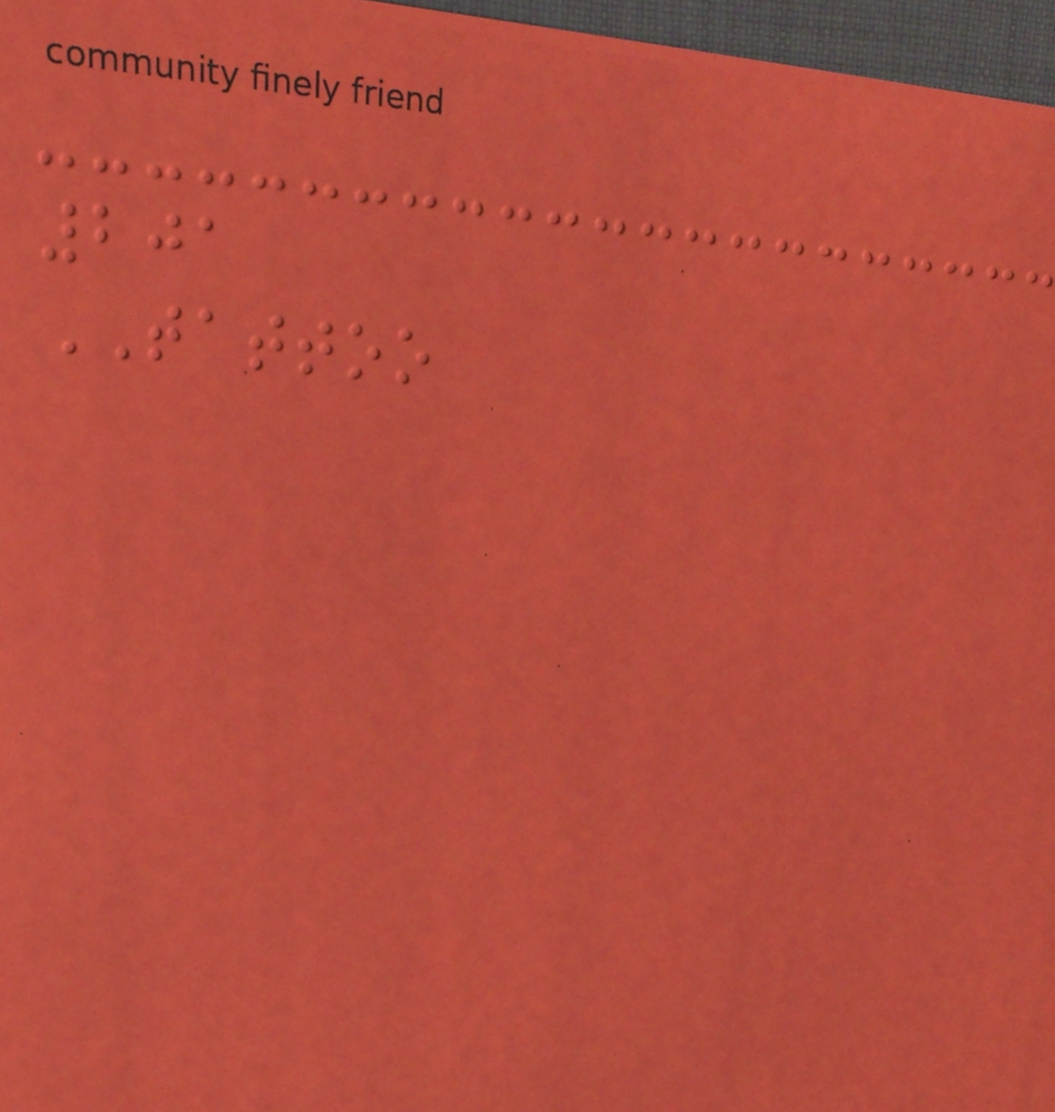201
TATTOO
